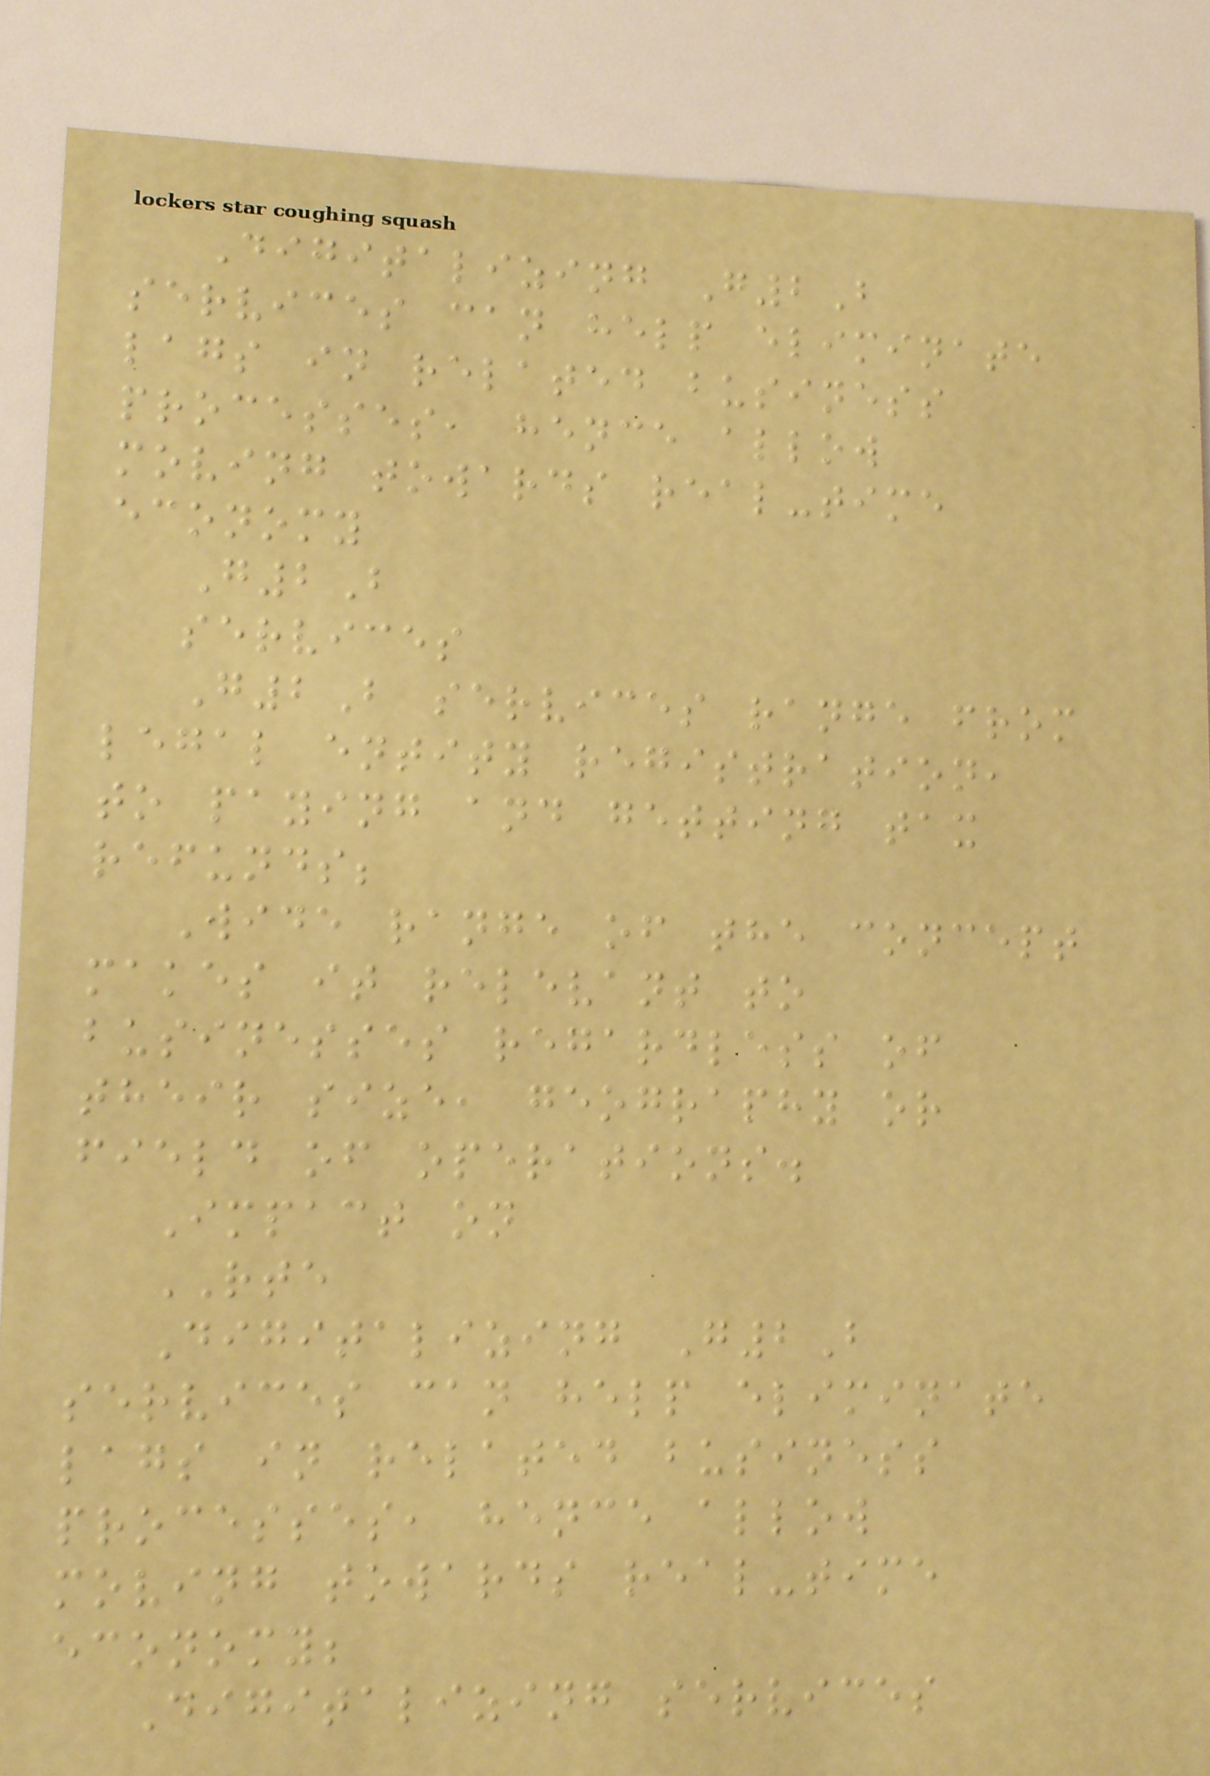Digitalizing G2B
services can help eliminate
lags in related business
processes, hence allow
moving towards real-time
economy
G2B
services
G2B services range from
legal entity registration,
to paying and getting tax
refunds;
Wide range of the concept
makes it relevant to
businesses regardless of
their size, geography or
field of operations.
Impact on
RTE
Digitalizing G2B
services can help eliminate
lags in related business
processes, hence allow
moving towards real-time
economy;
Digitalizing services
